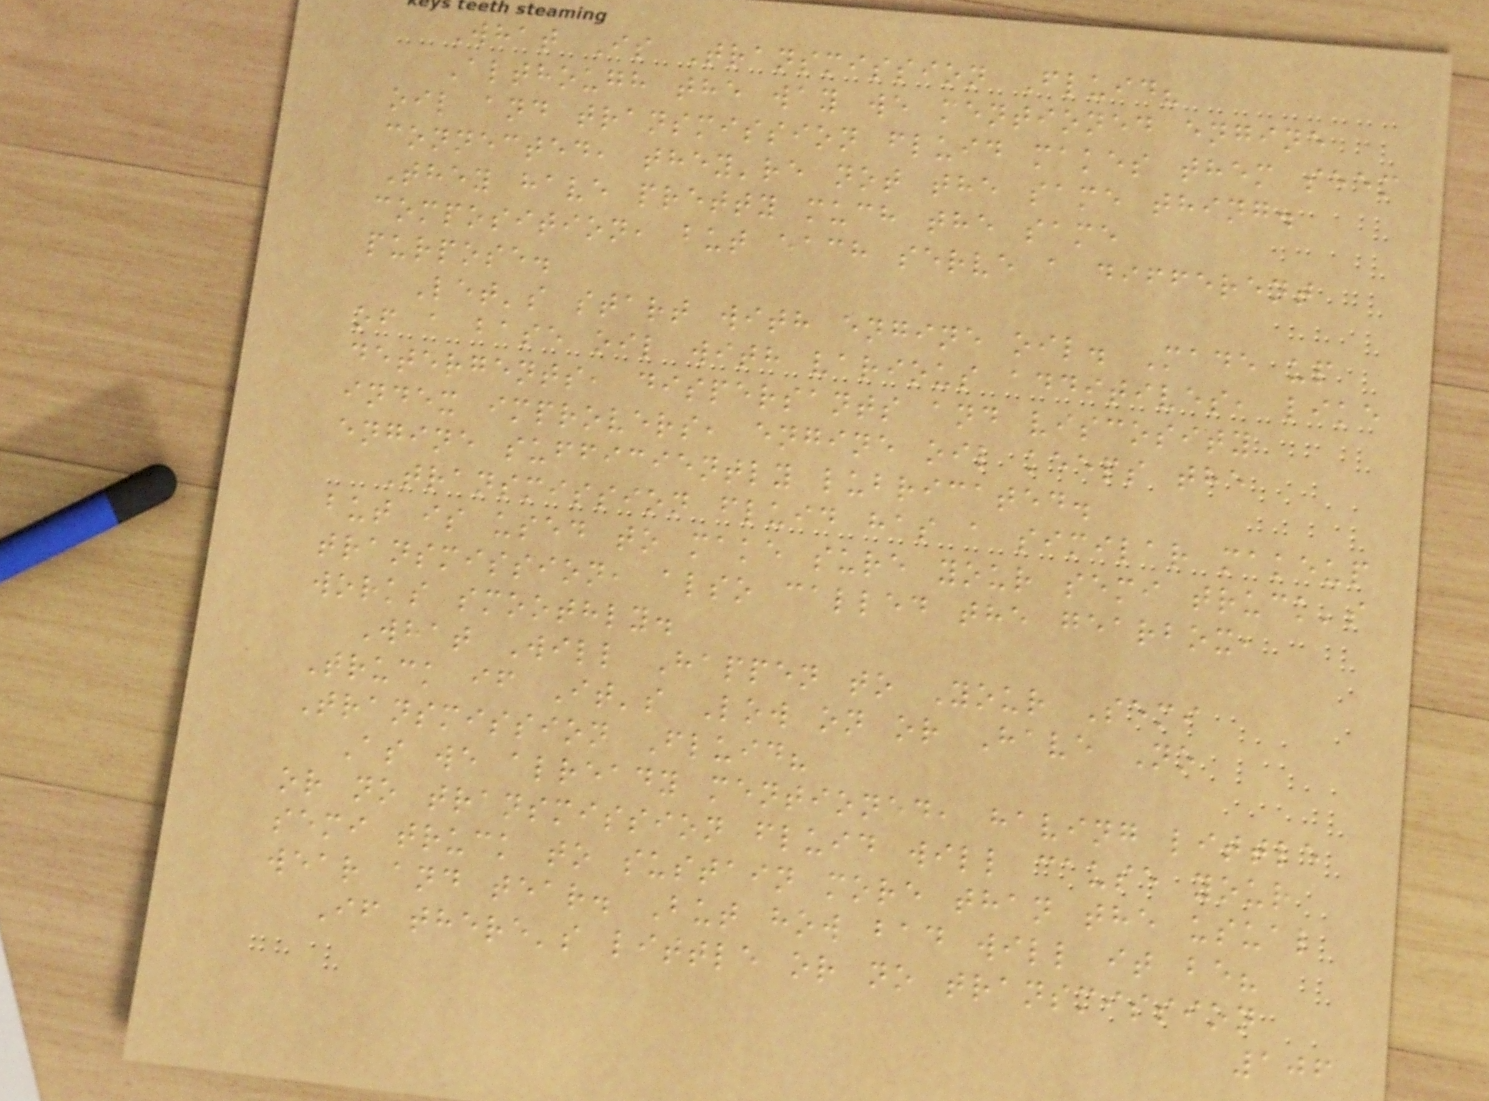What Is Transmission Fluid?
Although the way we mentioned engine
oil and transmission fluid makes them seem
connected, they're not the same thing.
They have pretty much the same
composition, but each serve a different
purpose.
Let's start with engine oil. Made up
of a base oil with various additives, like
detergents, dispersants and viscosity
index improvers, engine oil keeps the
engine sufficiently lubricated.
Transmission fluid has a similar makeup
but is used to make sure your semi truck's
transmission, also called the gearbox,
works smoothly.
What Will Happen to Your Semi
Truck if It's Low on or Have No
Transmission Fluid?
As we already mentioned, having little
or no transmission fluid will cause your
semi truck to sustain more than the usual
wear and tear. But how bad will it be?
If there's little or no transmission
106
